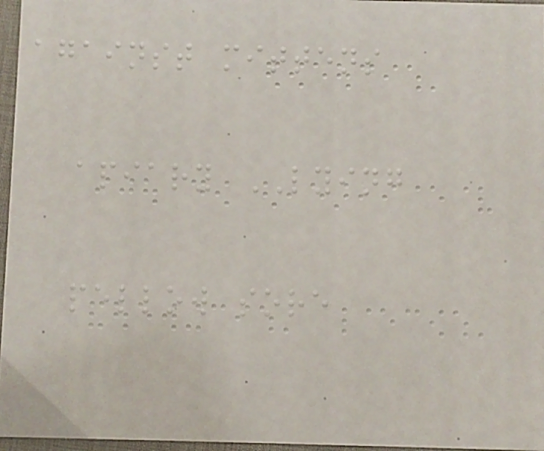against mittens
apiary LYING
pellow sore
